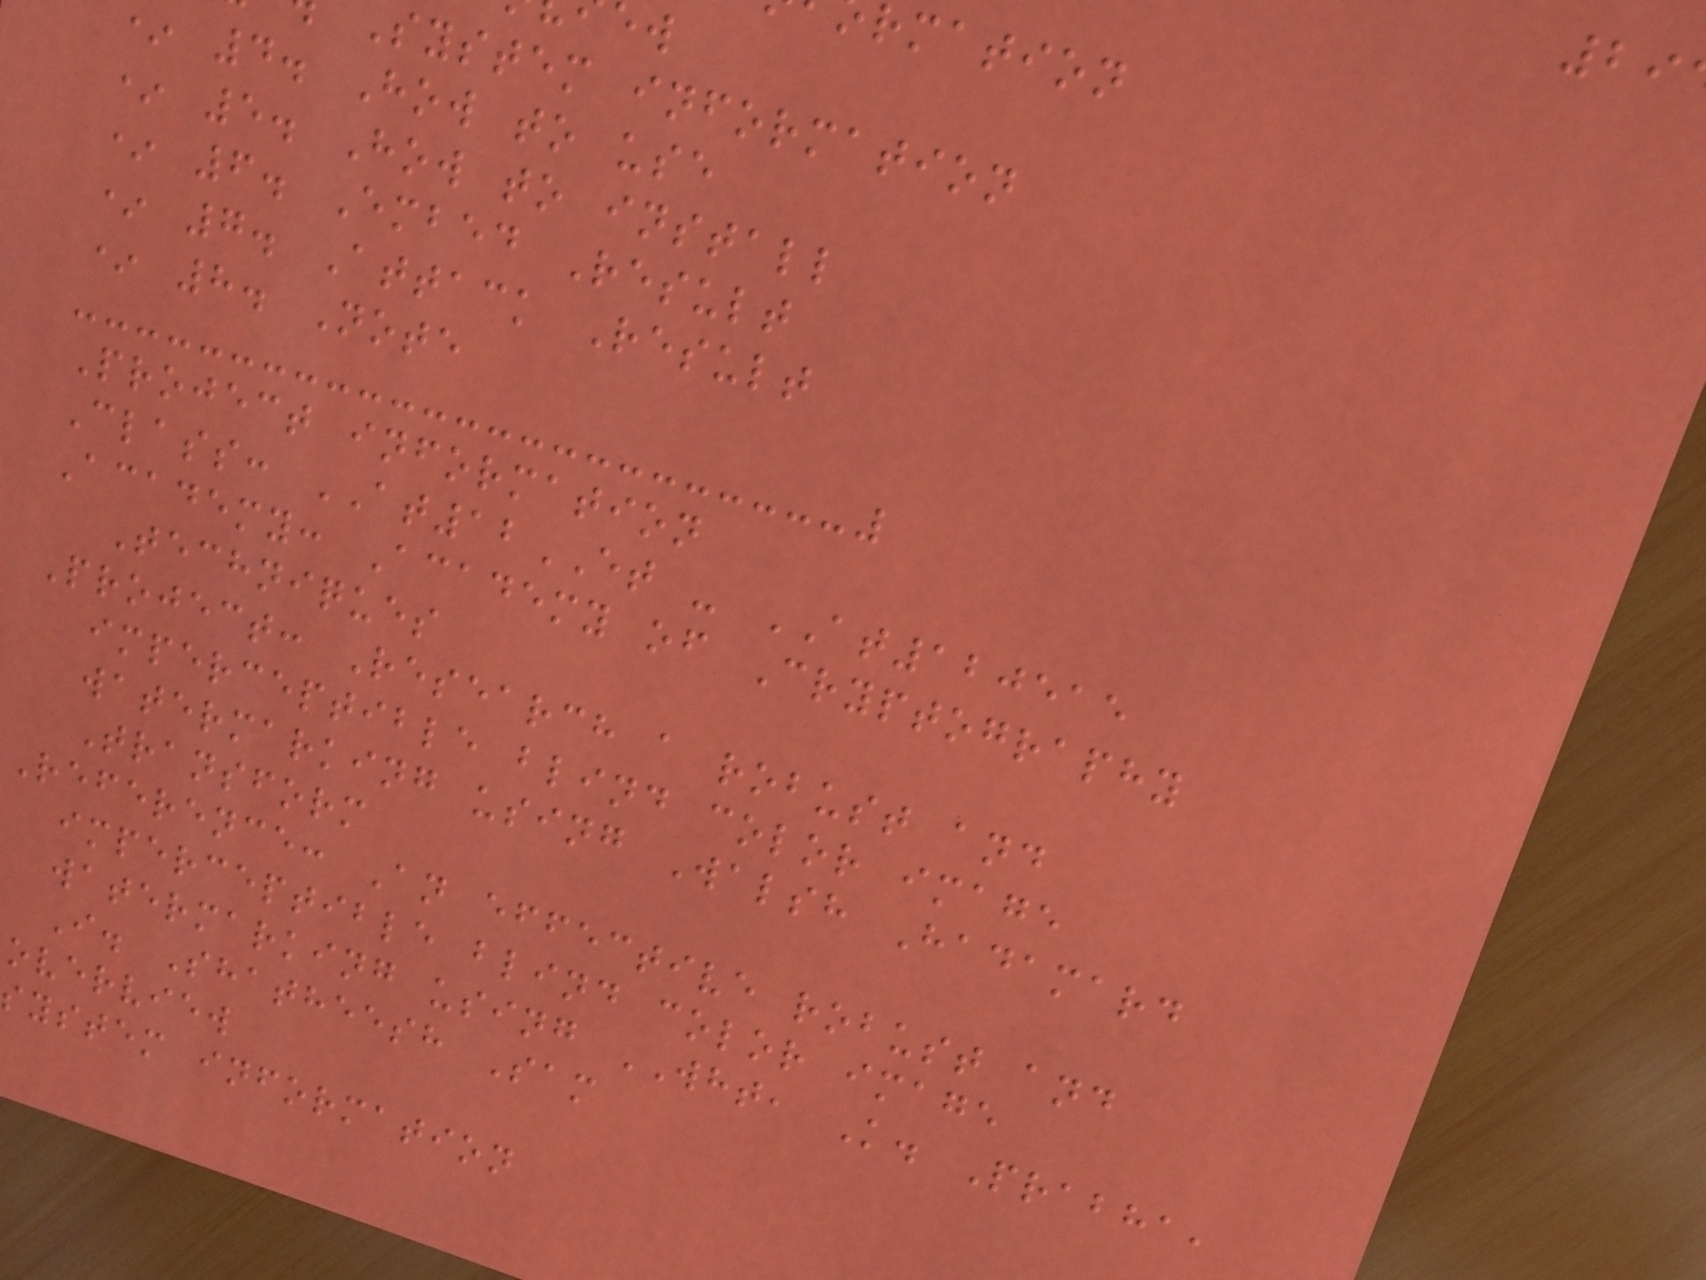rmation
system information
4. How to use
* 5. How to install
* 6. Embed Result
* 7. Attack Result
* 8. Note
Project information
Class: AT12ET - AT120515
Academy: Academy of Cryptography
Techniques
Project: Research a robust and
imperceptible blind color image
watermarking using Walsh Hadamard
Transform
Reference: An effective robust and
imperceptible blind color image
watermarking using WHT, K. Prabha,
I. Shatheesh Sam
overview
system information
